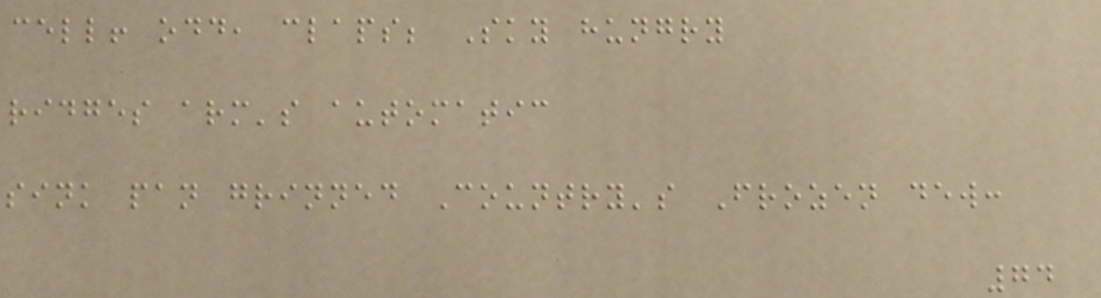cell! odd, claps; Sky hungry
ridges arm's automatic
sink pan grinned Country's Frozen dew:
74
